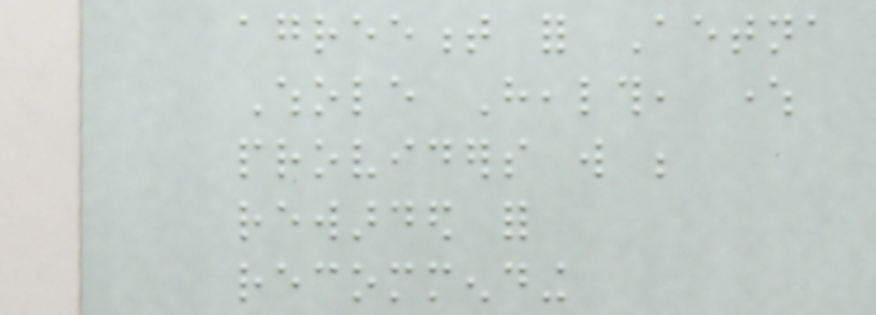agreement for Aetna
Whole Health, where
providers will be
rewarded for
recommending
